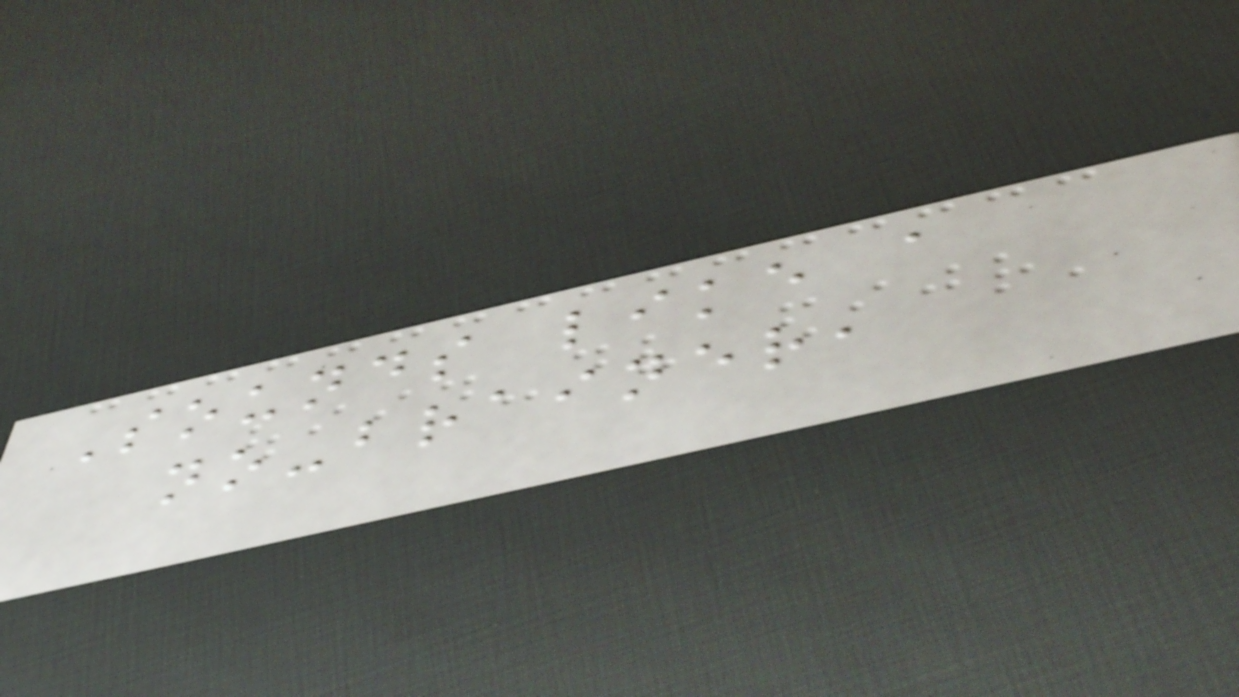Sounds like a
no-brainer,
